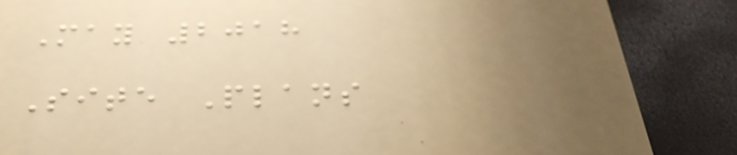May 2018
Site Plans
